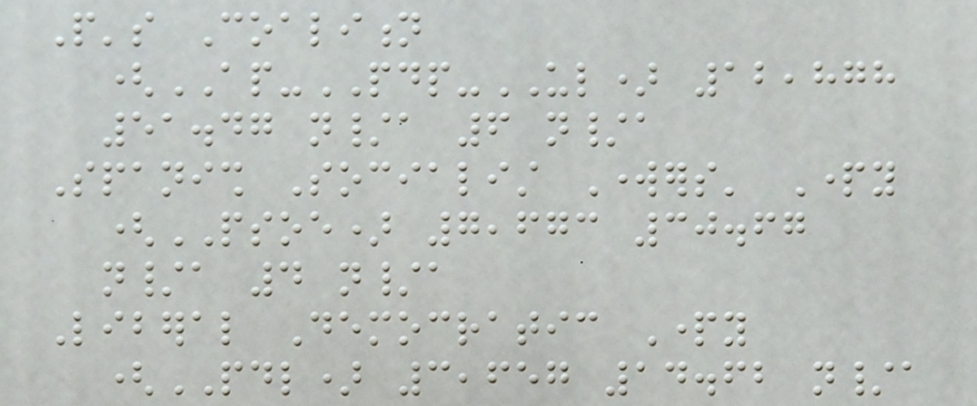People's Coalition
(AP-PDP-UL) 12,878
51.47 n/a 6 n/a
Spanish Socialist Workers' Party
(PSOE) 7,673 30.67
n/a 4 n/a
Liberal Democratic Party
(PDL) 3,657 14.62 n/a
